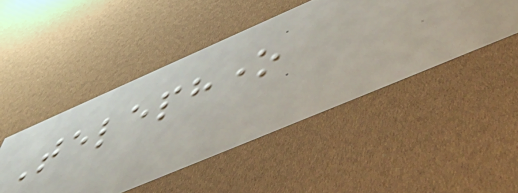Telephone
